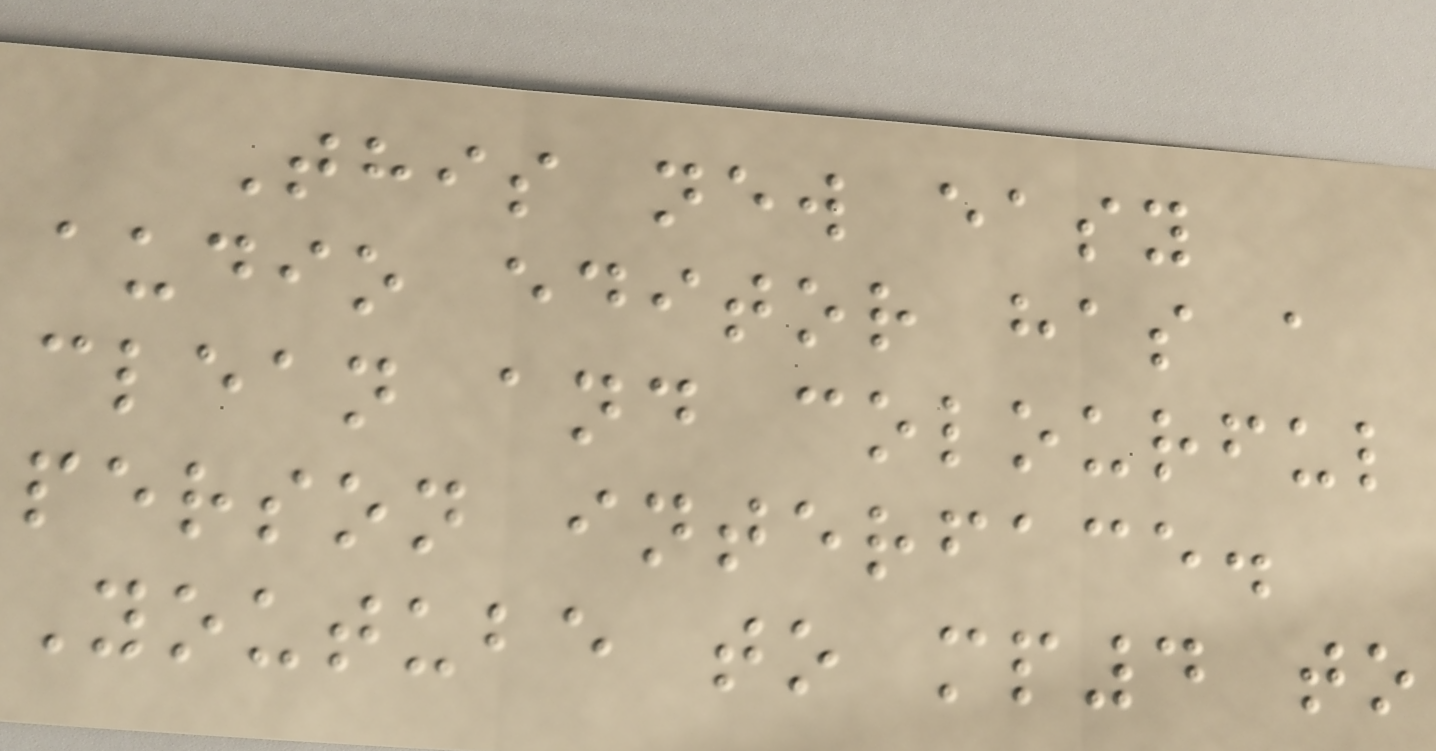This new easy
audio editor has a
clean and colourful
person interface.
Youtube to mp4 to
